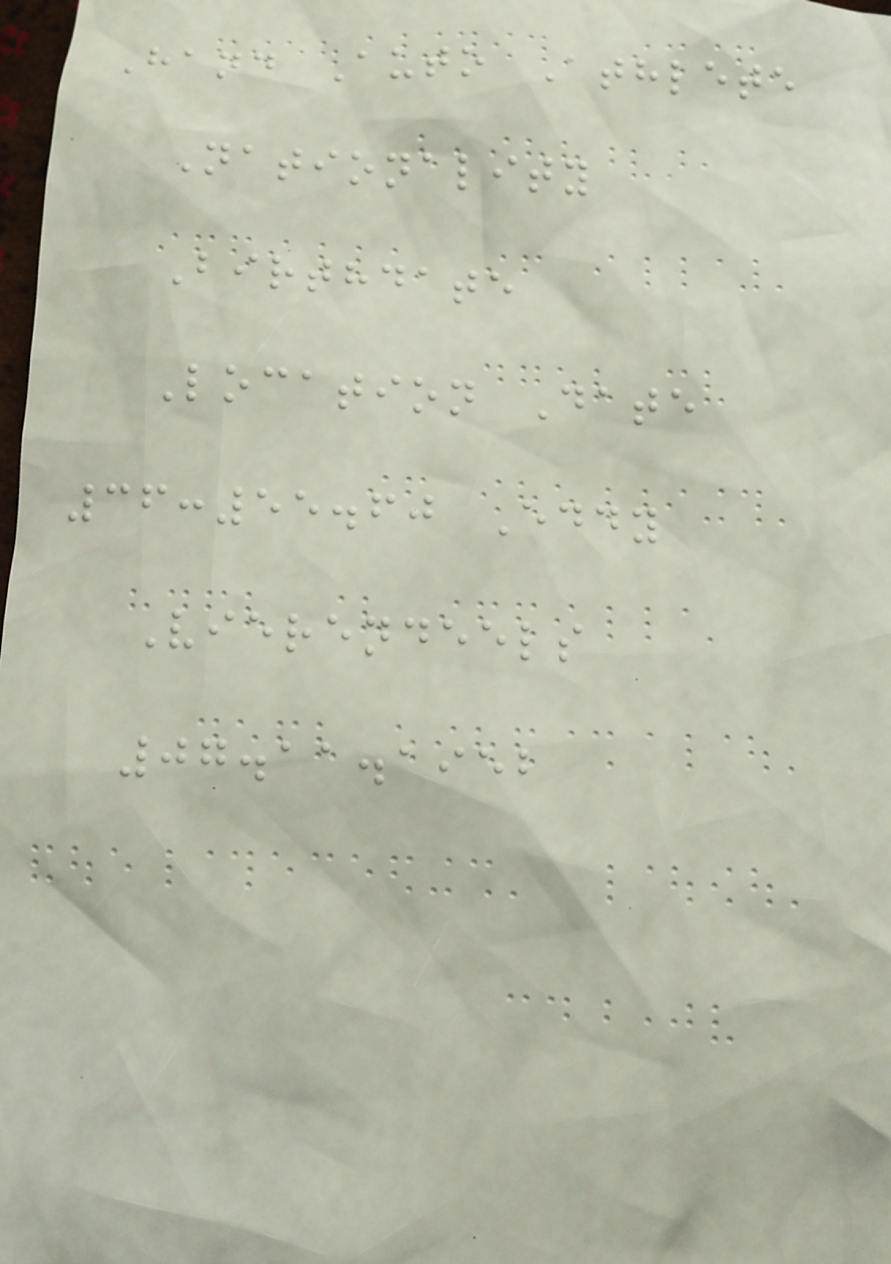Hand Auto Athlete
Nationality
Birthdate
Location Date
36:55.60 Eddy
Vierendeels
07.11.1952
